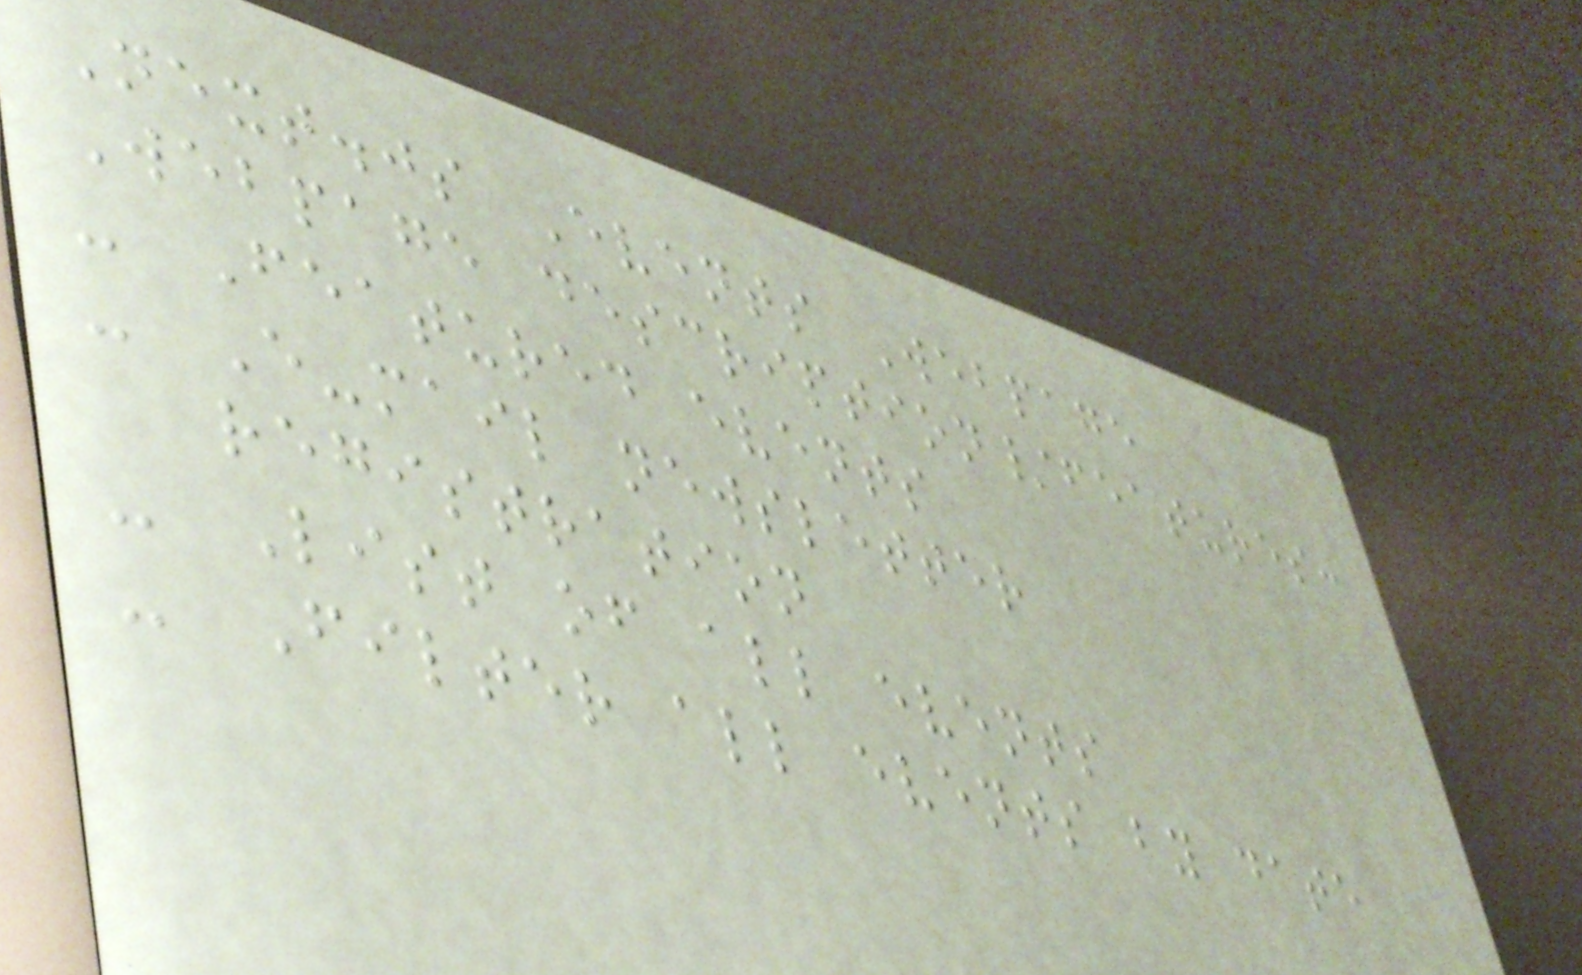Next.js Events Webpage
Webpage description/features:
- Featured events
- E-mail newsletter
registration
- List of all events
- Filter all events by date
